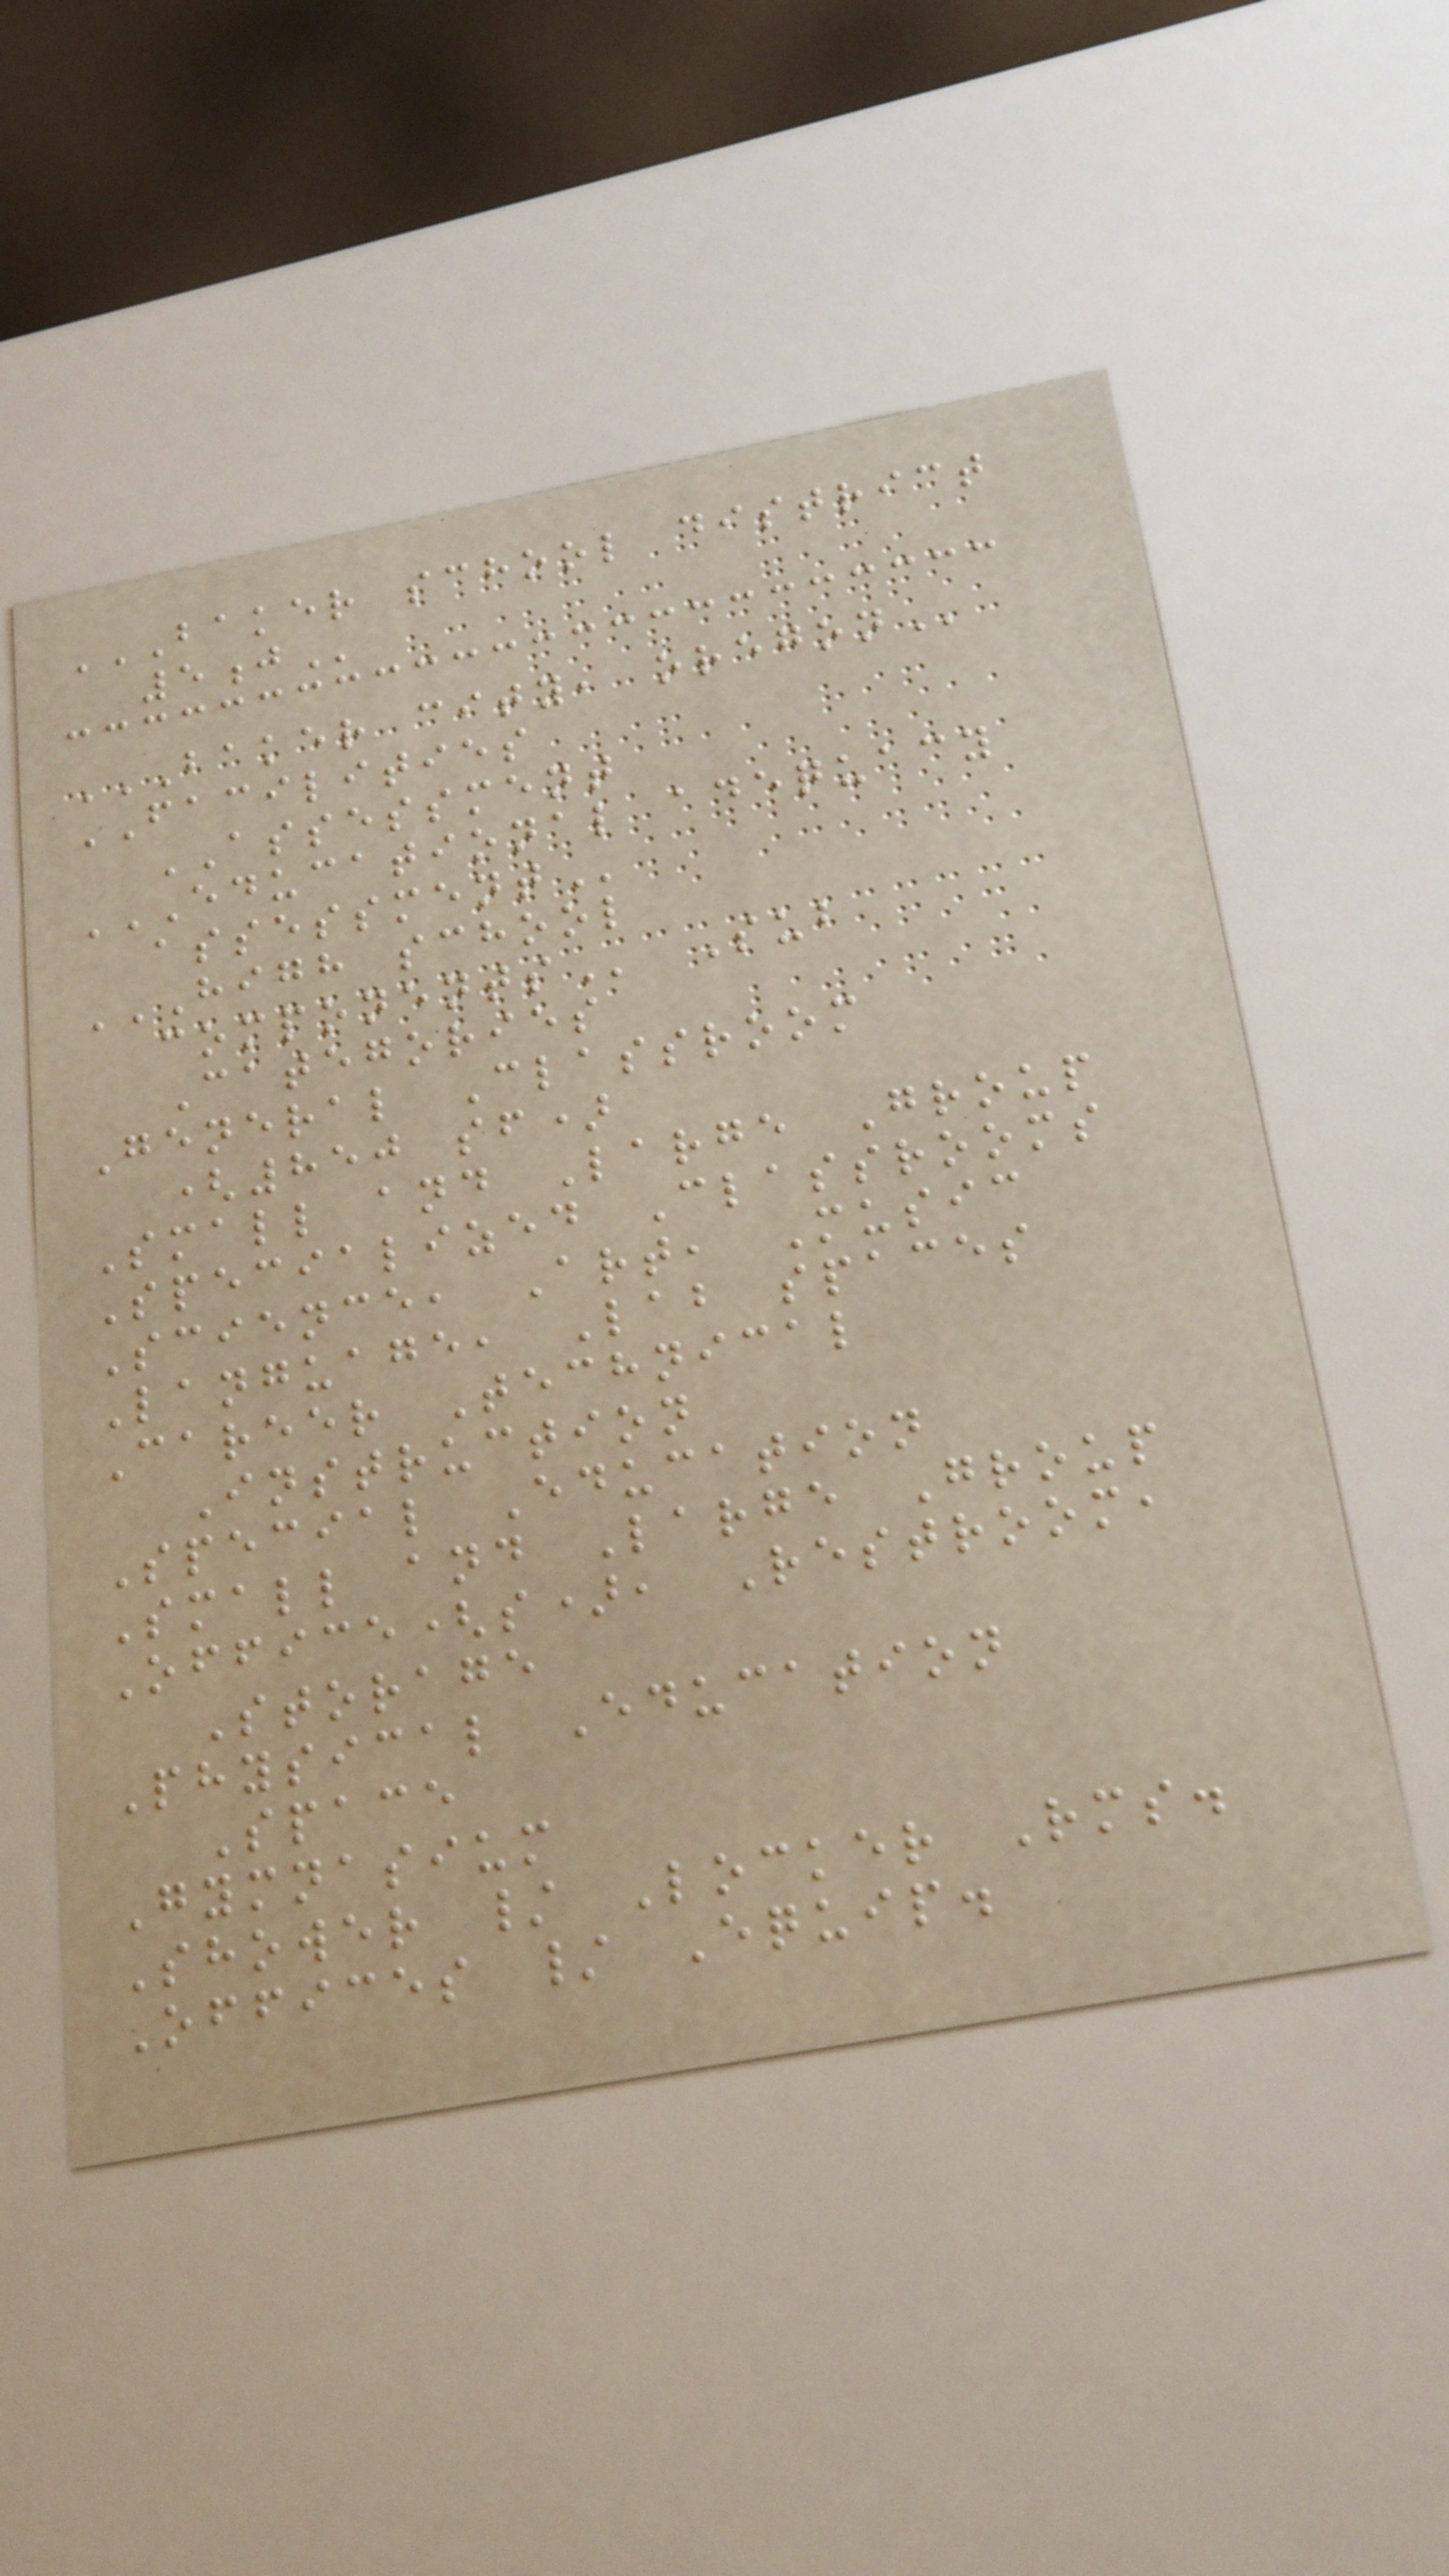BAKER SCHOOL DISTRICT
5J
BAKER CITY, OREGON
FACILITIES
ASSESSMENT
EDUCATIONAL ADEQUACY
ASSESSMENT
HIGH SCHOOL
COMPONENTS Sub
Categories
General Classroom
(850 sf)
Small and Large Group
Specialized Classrooms
Science, Art, Music
Language, Lab spaces
Career Technical
Instruction
Special Education
Small and Large Group
Office(s), Restroom,
Storage
Physical Education
Space
Gymnasium
Shower / Locker Rms.
Offices / Equip.
